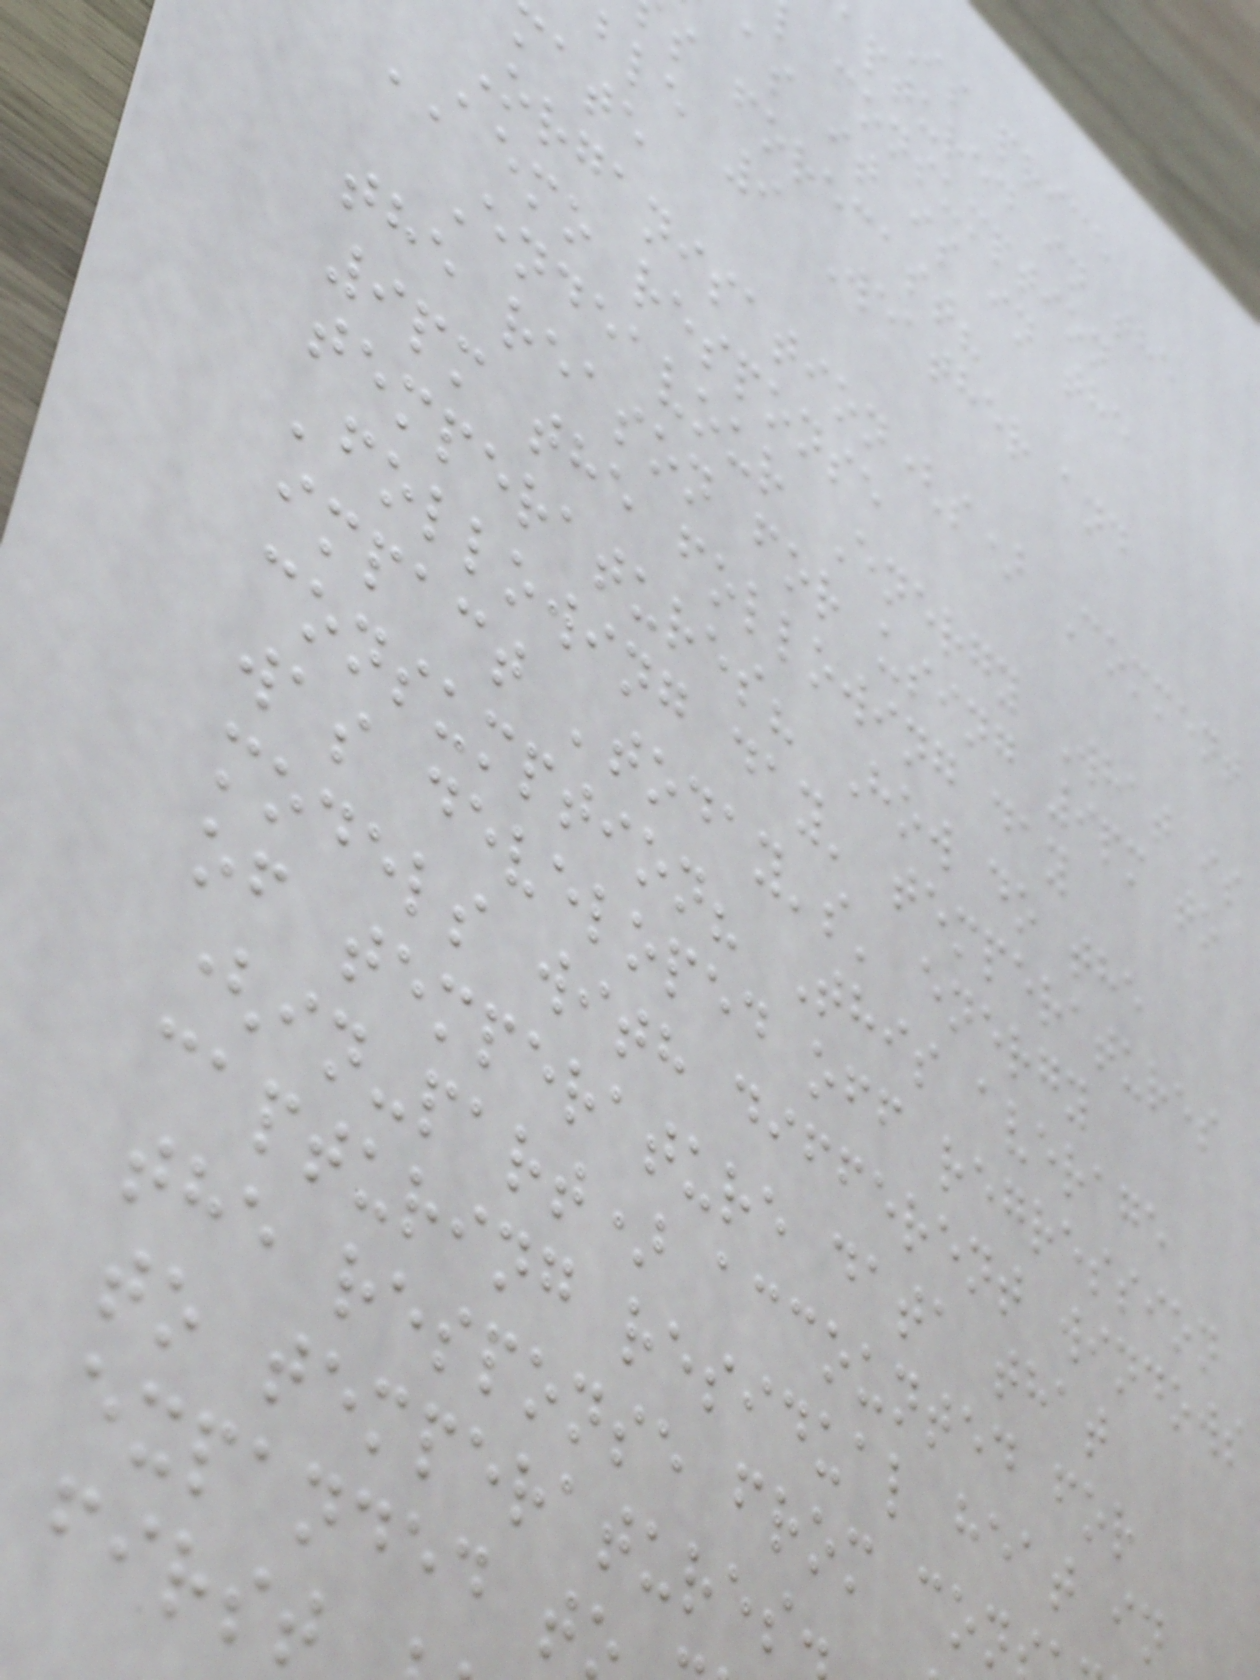Is price
aptured in the
consumption
as it is in the
s forecast?
ble 9 Weather and
Organisation(s) Comment
AEMO response
Endeavour Energy What is
the reason for using 9pm to
9pm the following day
temperatures? How do the
'following day' temperatures
impact 'today's' energy
consumption? This average
was developed off regression
models with different windows
of temperature data that
(in-part) accounted for
capturing residual heat in
the response from con
to temperatures.
expanded t
